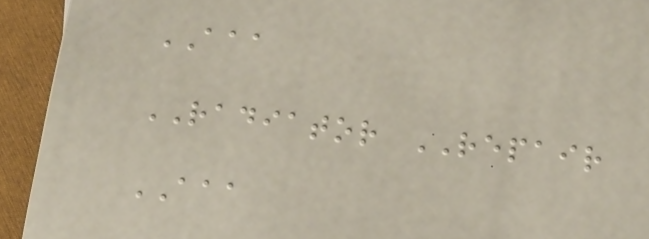AAA
RADIATOR REPAIR
AAA
